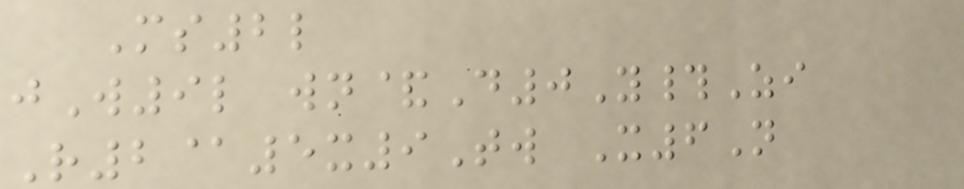Ms2l
jW9l wn&D0Y#Zi
R2@5x9Tw X6N
